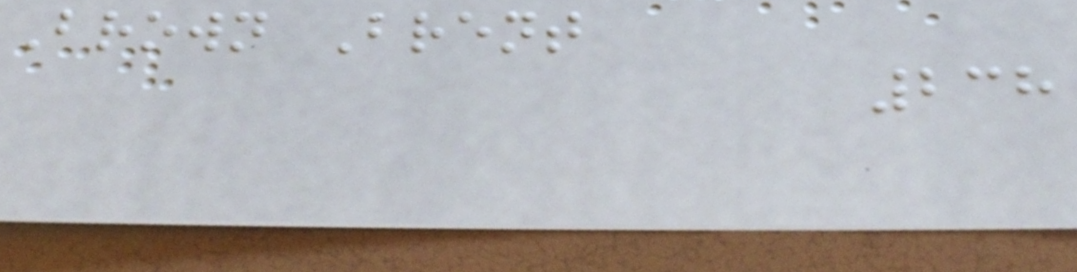Brown Brent
238
